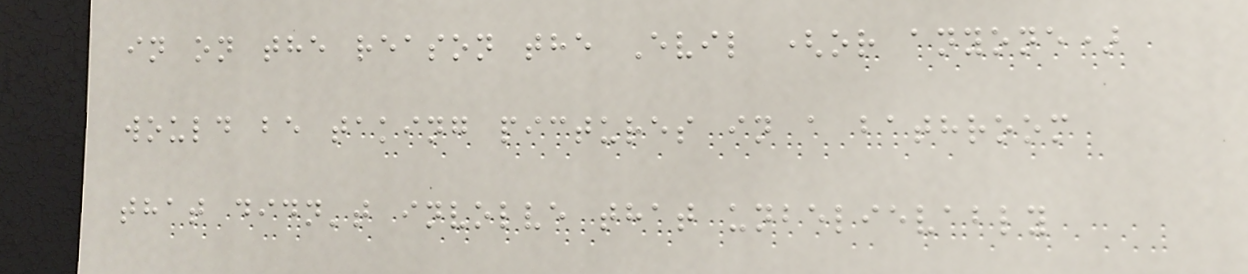in on the reason the Evil (or anyone)
would be taking pictures in a bathroom
that didn't involve that unbelievably
